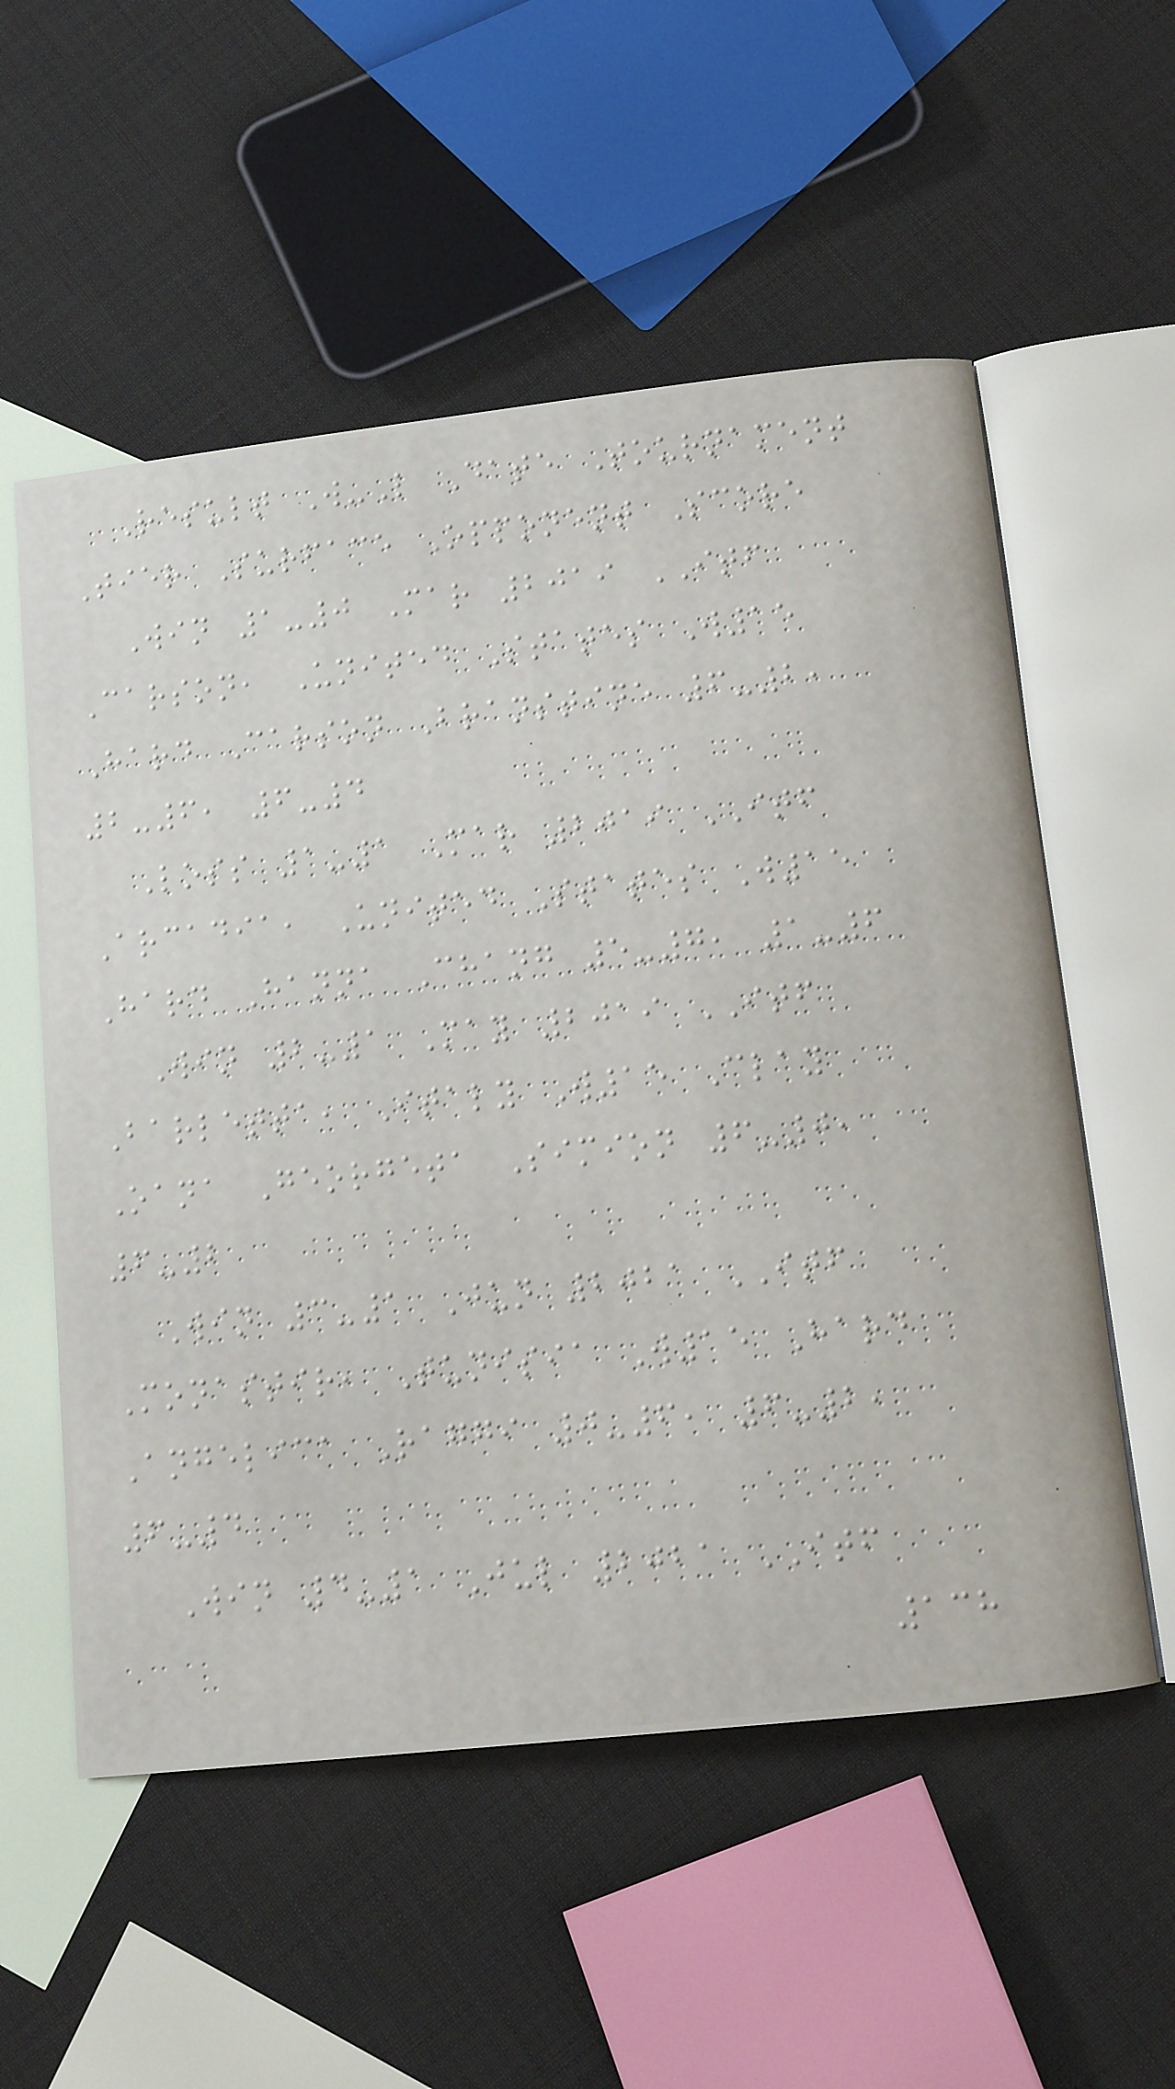Result W-L Date Tournament
Tier Surface Opponent Score
Win 1-0 Mar 2019 ITF
Carson, United States W15
Hard Carson Branstine 6-2,
2-6, 6-4
Loss 1-1 Mar 2019 ITF
Arcadia, United States W15
Hard Hanna Chang 5-7, 1-6
Win 2-1 May 2019 ITF
Barletta, Italy W15 Clay
Oana Georgeta Simion 6-0,
6-2
Win 3-1 Jun 2021 ITF
Monastir, Tunisia W15 Hard
Angelica Raggi 0-6, 6-2,
6-4
Win 4-1 Jul 2021 ITF
138
